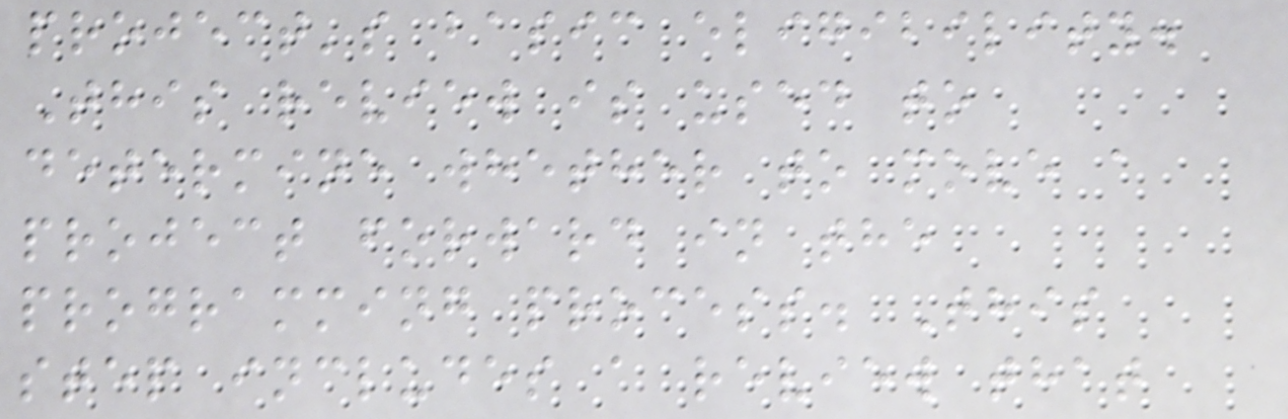project's basic eligibility.
This review is used to
determine whether to move a
project forward in the
programming process. This
step includes a review that
